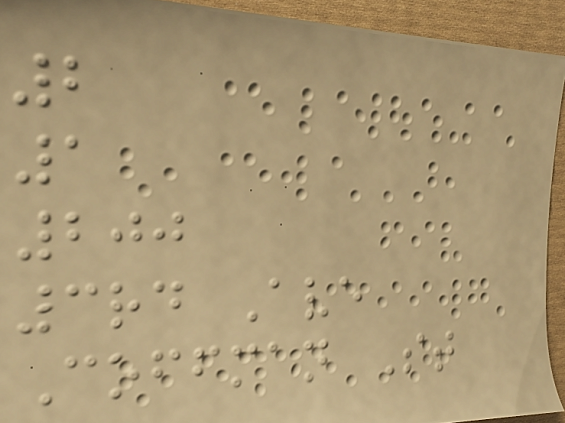2
1
200
3rd Ave
Coffman St
